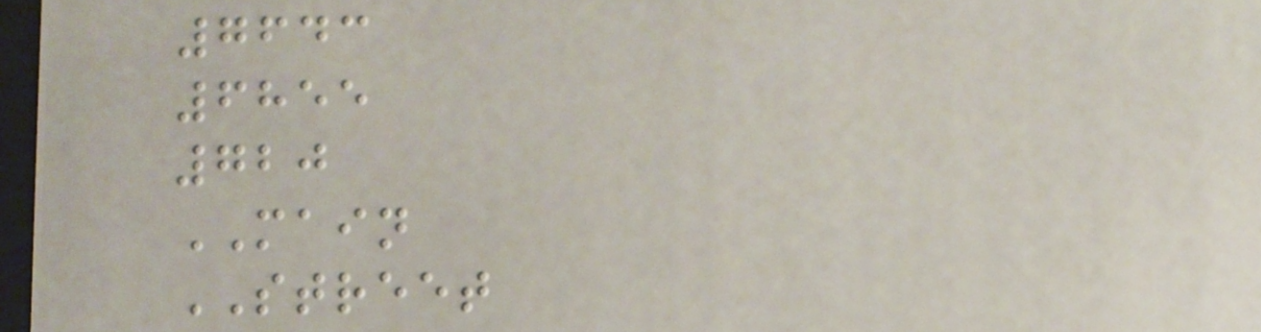7643
6855
720
MAIN
STREET
